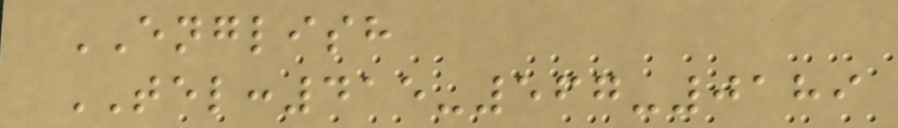ENGLISH
TEL:415-567-0189
